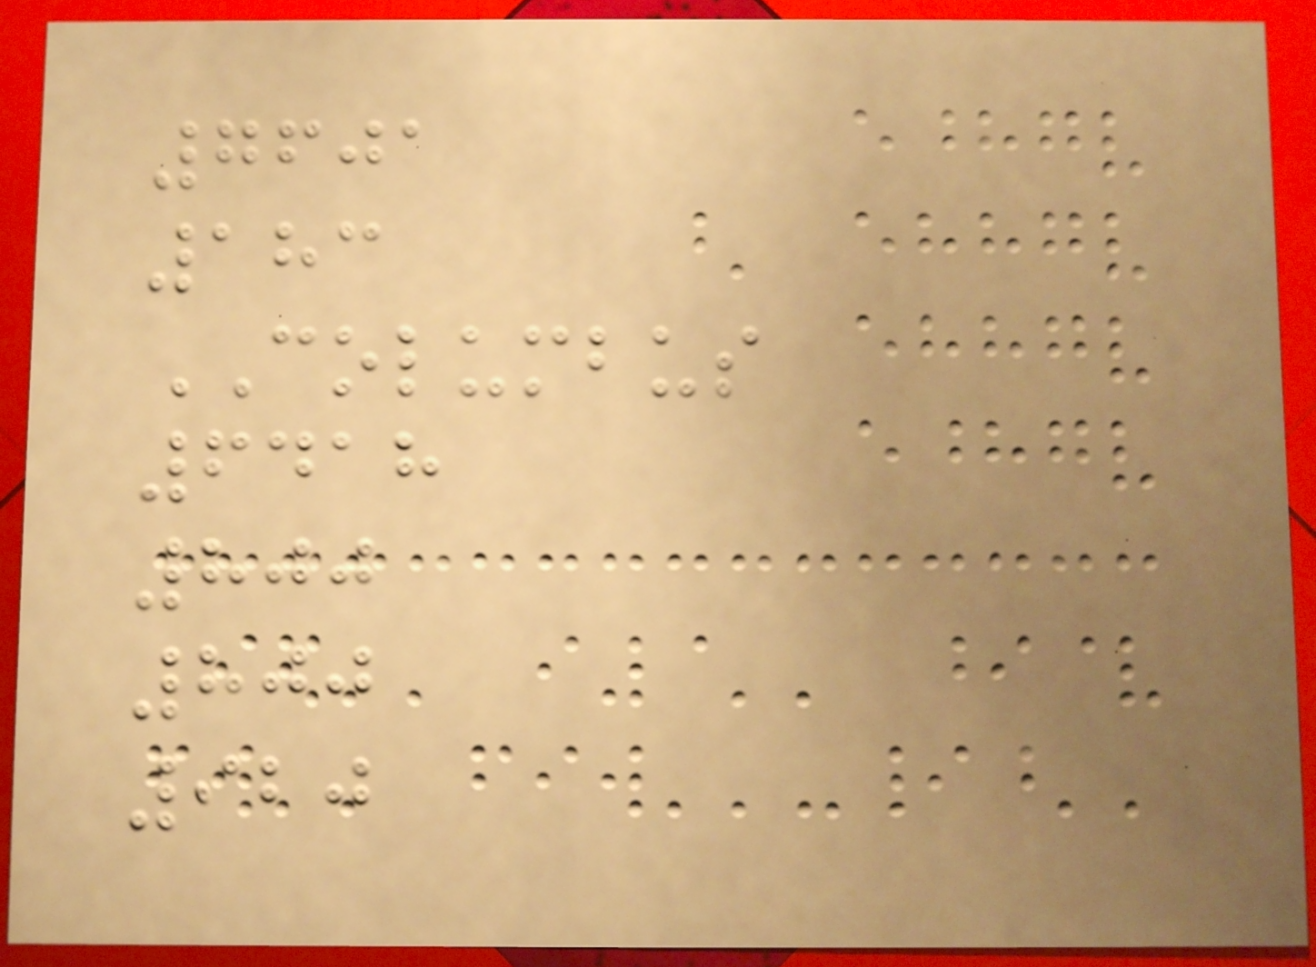7601
183
COLUMBUS
6418
800
800
920
